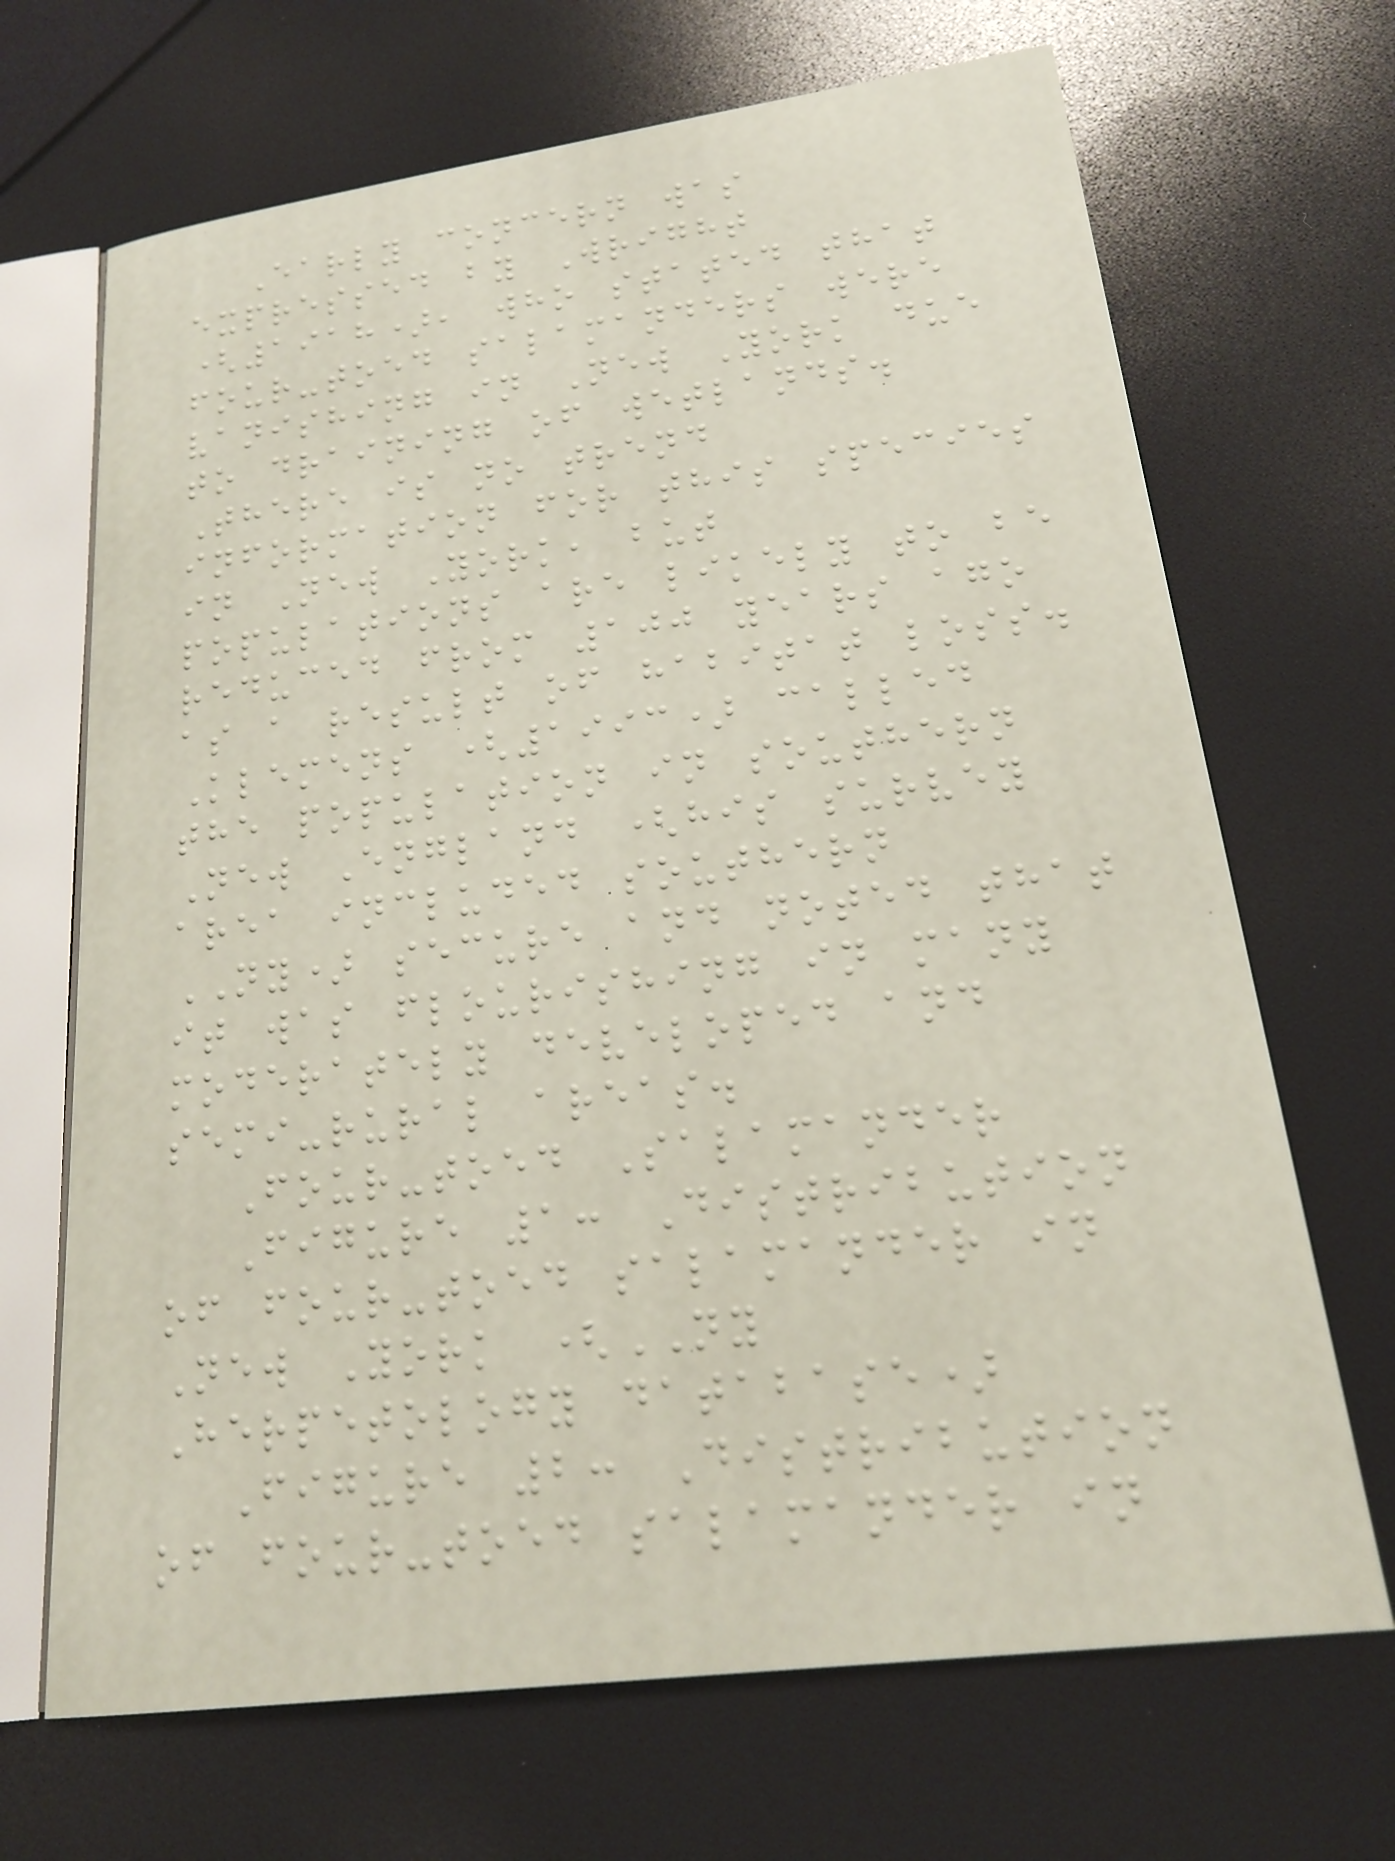Early concern was
expressed by Wright
(1918), who stated that
four-toed salamanders were
vanishing in New York due
to draining of wetlands.
There is no trend
information for this species
in New York, but
populations are likely to be
reduced from 100 years ago
as a result of habitat loss.
Klemens (1993) called
the population in southern
New England (his survey
area included southern
NY) secure and noted that
it was flourishing in many
moderately developed and
semi-rural areas.
Four-toed Salamander
Figure 1: Distribution
of four-toed salamander in
New York (NY
Herpetology database)
Figure 2: Distribution
of four-toed salamander in
